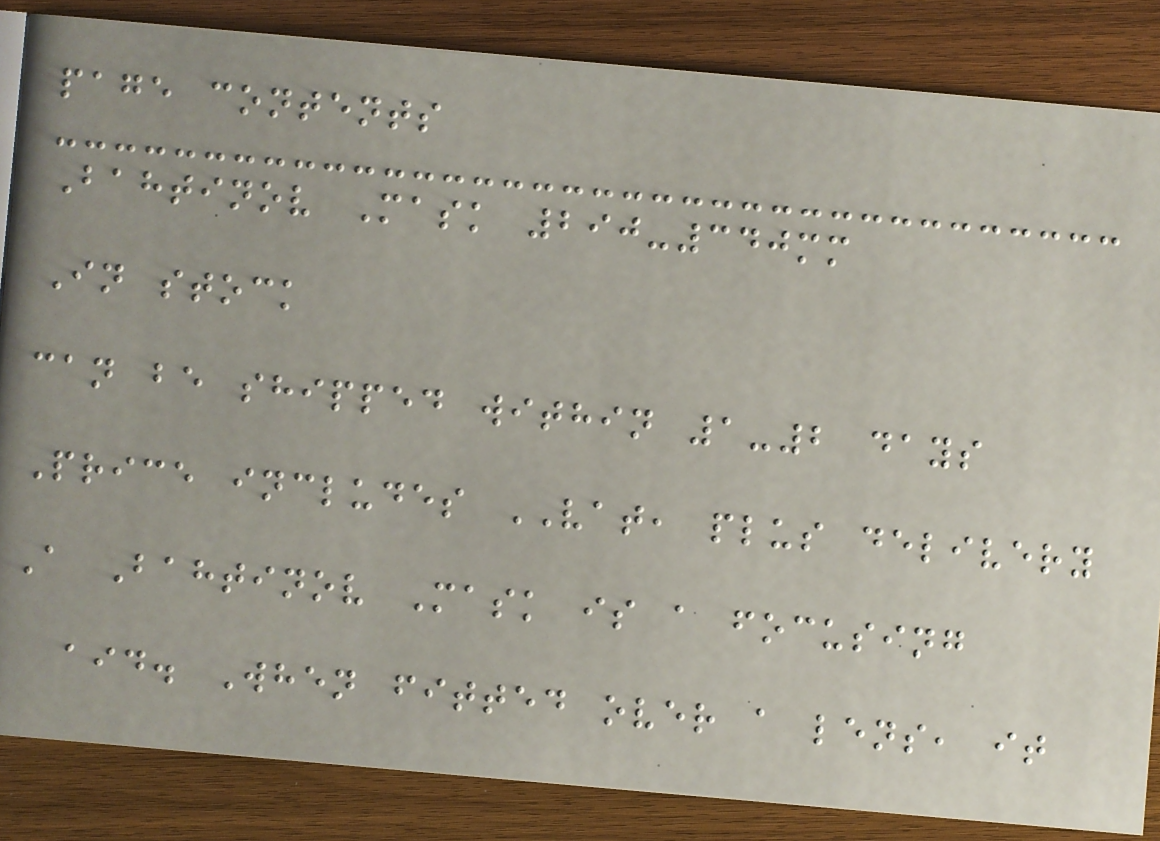page contents
Bahtinov Mask 290-340mm
In stock
can be shipped within 1-2 days
Price includes VAT, plus delivery
A Bahtinov Mask is a focusing
aid. When fitted over a lens, it
